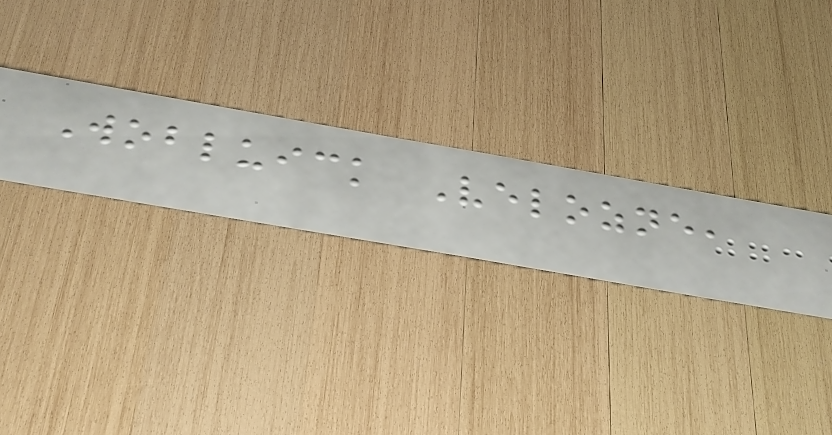Wobluick Velozne,
